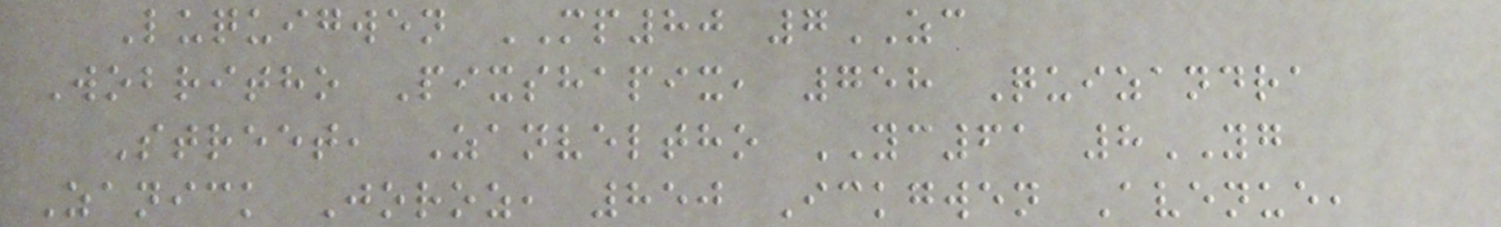Luquigwen MP80 7ZC
Wobritho Pixshapix, 758 Quizandra
Street, Zanveltho YC61 8YG
Zanick Joroz, 850 Ickgwen Avenue,
